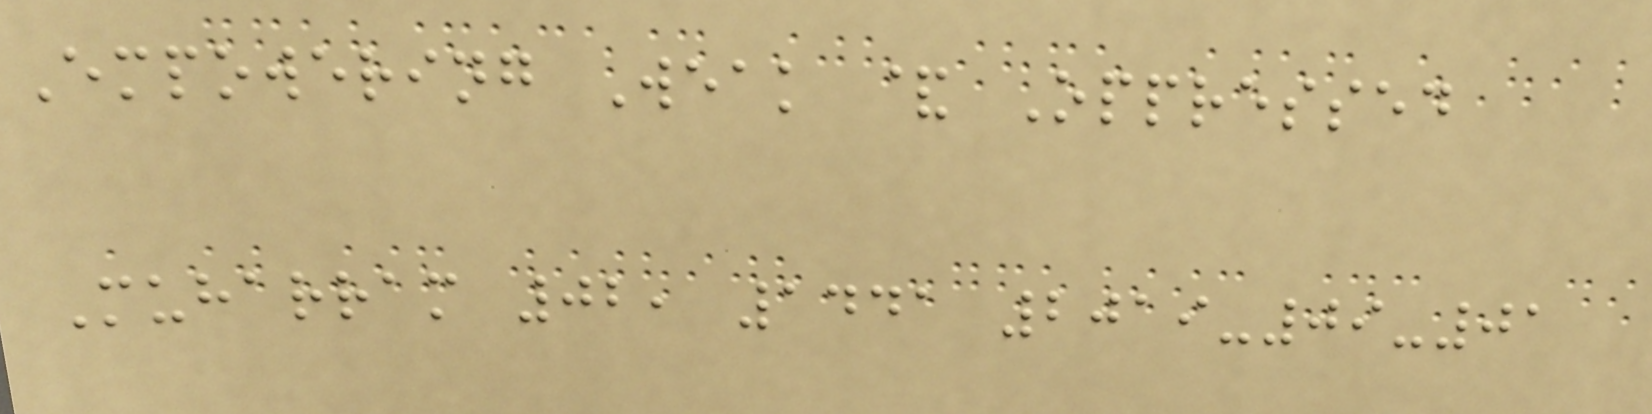Empowering Weak & Oppressed
Muharram 02, 1441 2019-09-01
